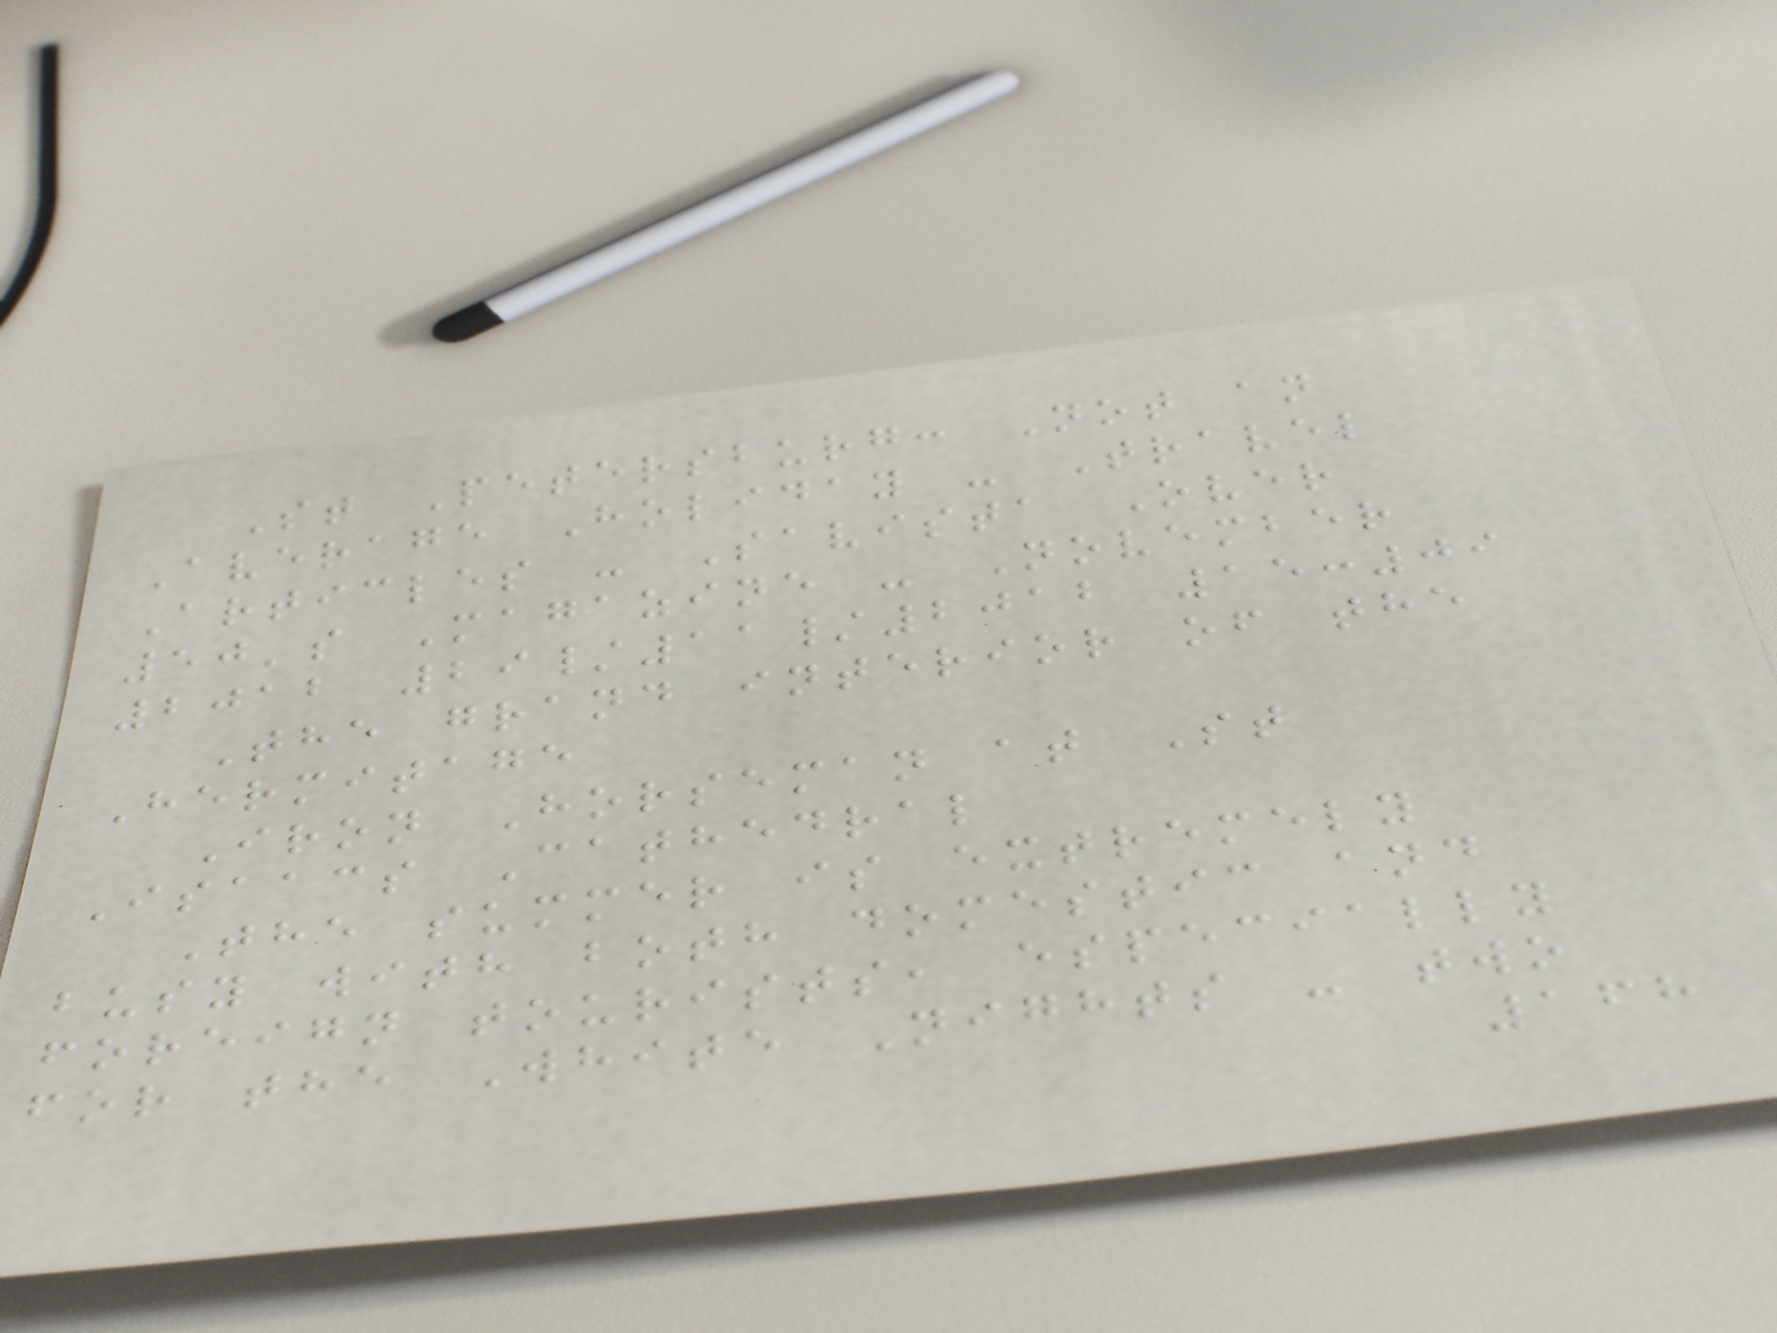St Petersburg: Not an
Average Holiday - Travel
Articles - Savista Over
50's Magazine - November
2012 29/11/2012 15:09
The grand interior of the
Hermitage
Iron Horseman at St
Isaacs Cathedral
The summer is extremely
busy with both domestic and
foreign tourists, especially
for the White Nights - two
168
